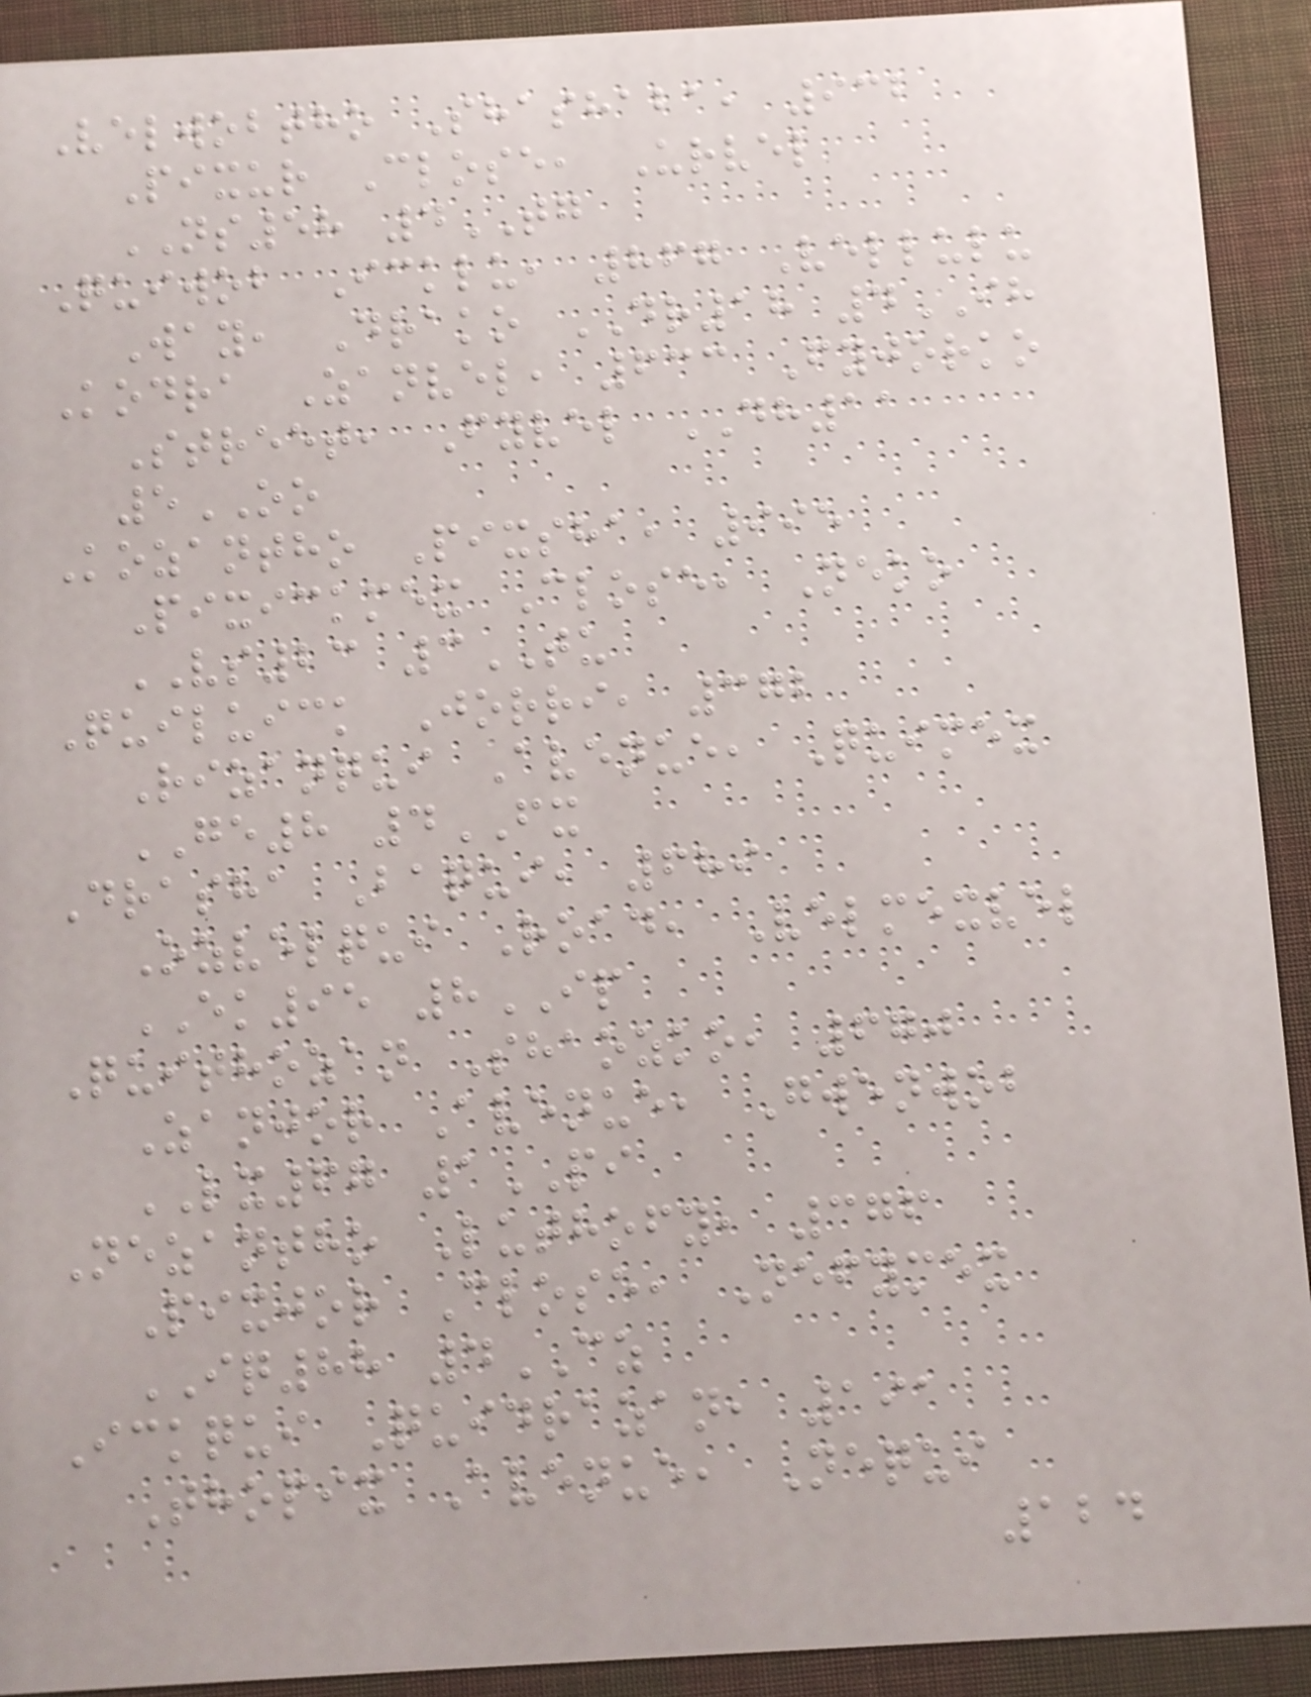Velwobtho Shashaba, 932
Pixur Close, Urvel
NS58 4TG
Quiwob Icklu, 867 Vellulu
Way, Drako DR18 4IH
Kodra Zanvel, 633 Fyjorko
Street, Fyvel DH11
5OO
Kozantho Pixsha, 995
Pixickmex Close, Neko
VS23 3TU
Quiluick Jorri, 372
Rizanqui Avenue, Quimex
GE8 4FX
Drasha Baqui, 689
Ozvelqui Road, Velmexvel
EK95 8IP
Quithozan Shaozko, 670
Zanjor Avenue, Gwenwob
LX67 1PI
Nezantho Luthofy, 376
Pixjor Close, Nefymex
IQ88 4CZ
Ickqui Quidrazan, 191
Thopix Avenue, Nequi
124
